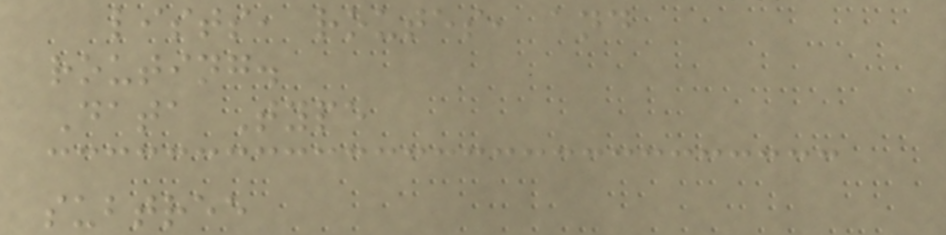lists, routes, and
routing.
Data Type
subtree
